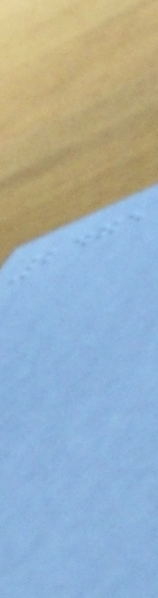2475
